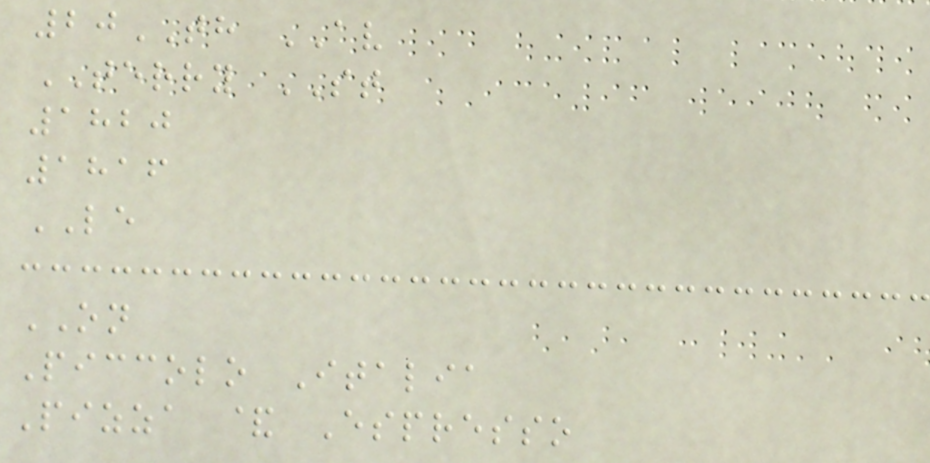20TH AV
TERRY ST
1820
1816
LE
ON
Piccolo Italia
Pizza & Espresso
